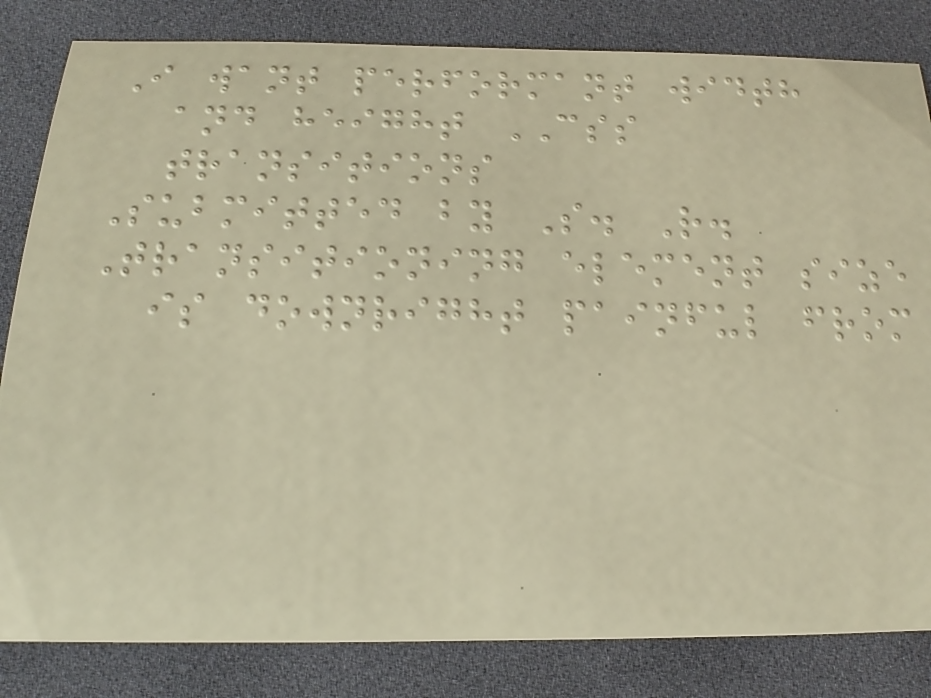I want performant width
and height CSS
transitions
Submitted by S. R.
Transitioning element size
is downright painful from
